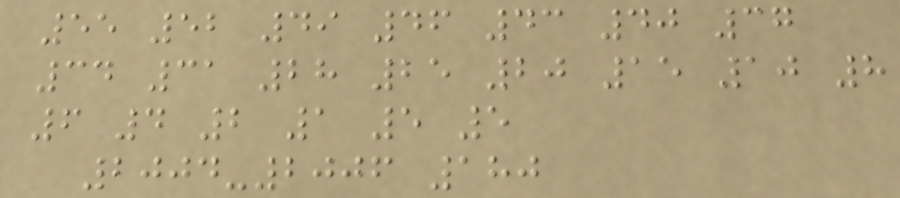55 52 49 46 43 40 37
34 31 28 25 20 15 10 8
6 4 2 1 5 5
2004-2006 180
